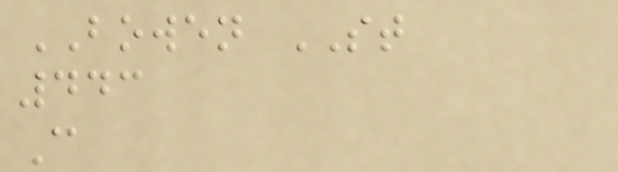BOWEN ST
443
C
